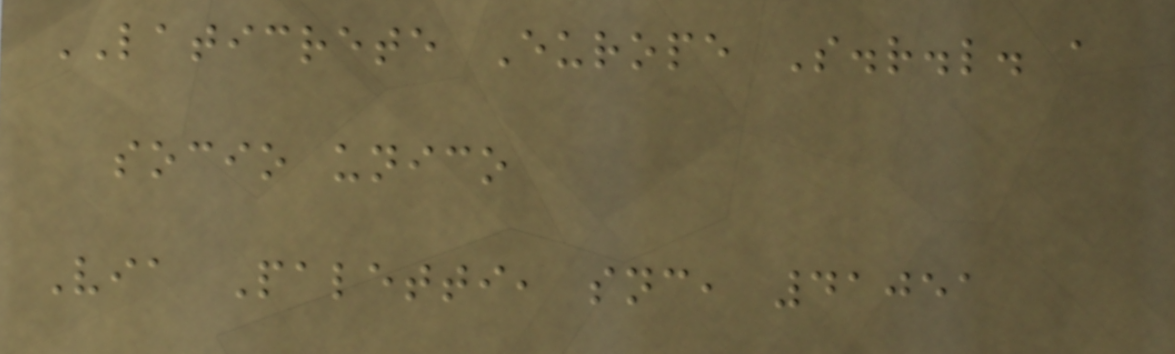LATICRETE Europe S.r.l. a
socio unico
Via Paletti, snc, 41051
